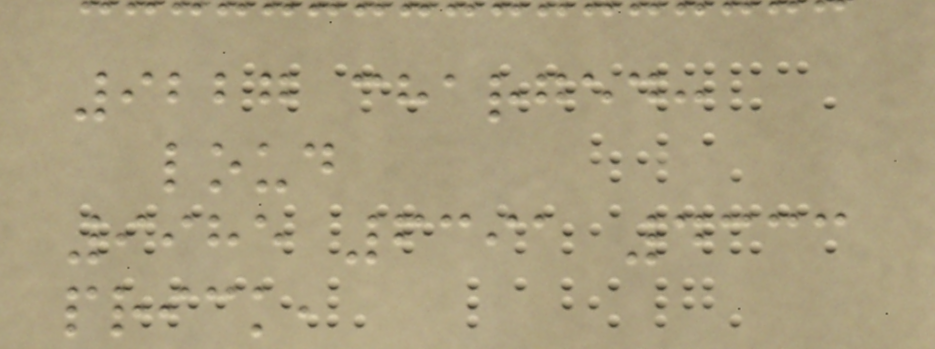9227 charged:
loud
9985 6391 4333
prick,
